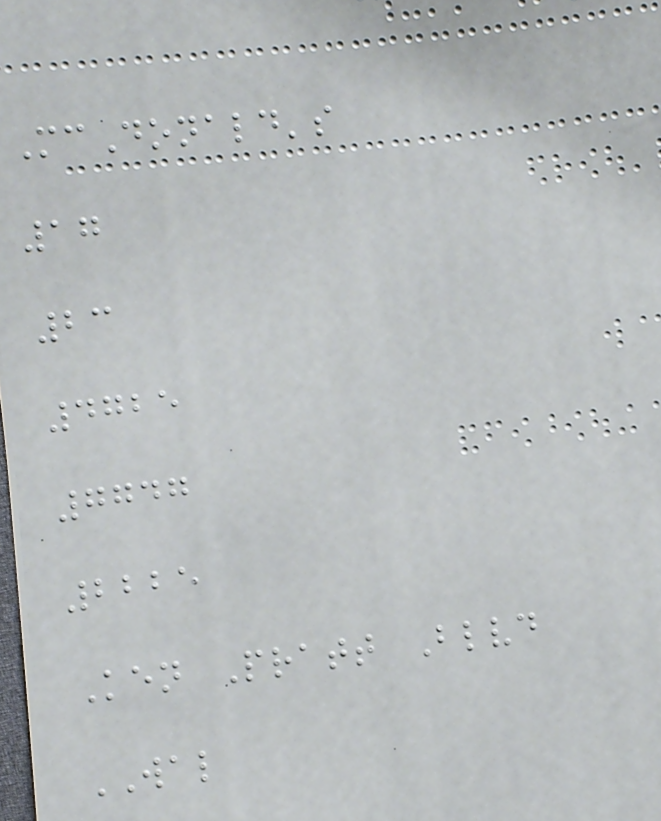McDonald's
17
23
4725
7747
2225
Ken Pratt Blvd
WAL
